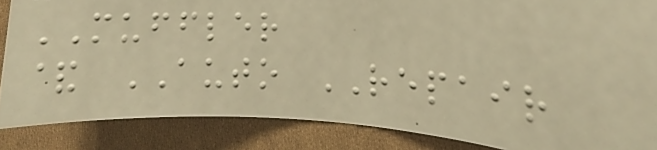MUFFLER
& AUTO REPAIR
